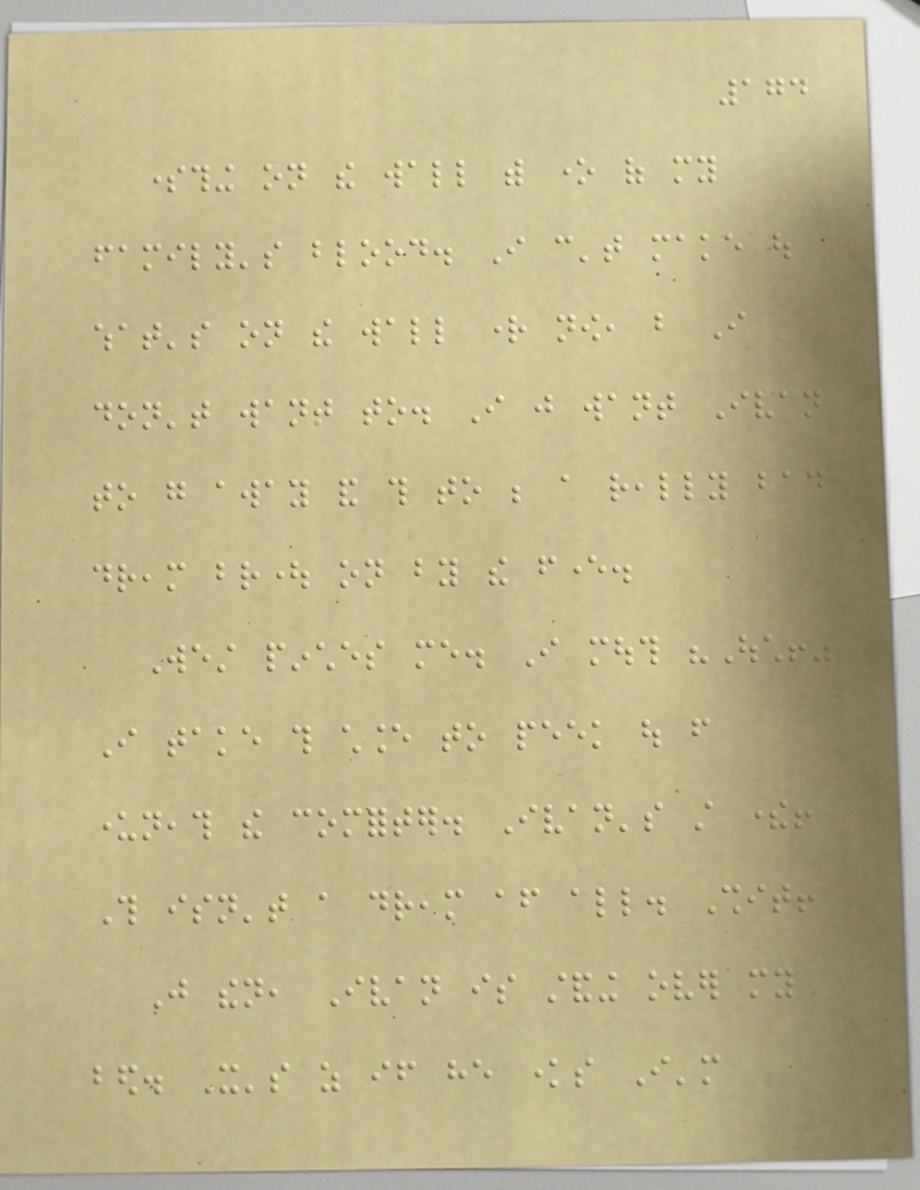174
something on the wall with one of my
family's blood. I can't make out
what's on the wall right now, but I
don't want to. I just want Ivan
to go away and this to be a really bad
dream brought on by the fever.
West pinches me. I mouth "Ouch!"
I take this chance to peek out from
underneath the comforter. Ivan's still there!
This isn't a dream after all. Shit!
Just then, Ivan is standing over my
bed. It's as if he knows I'm
